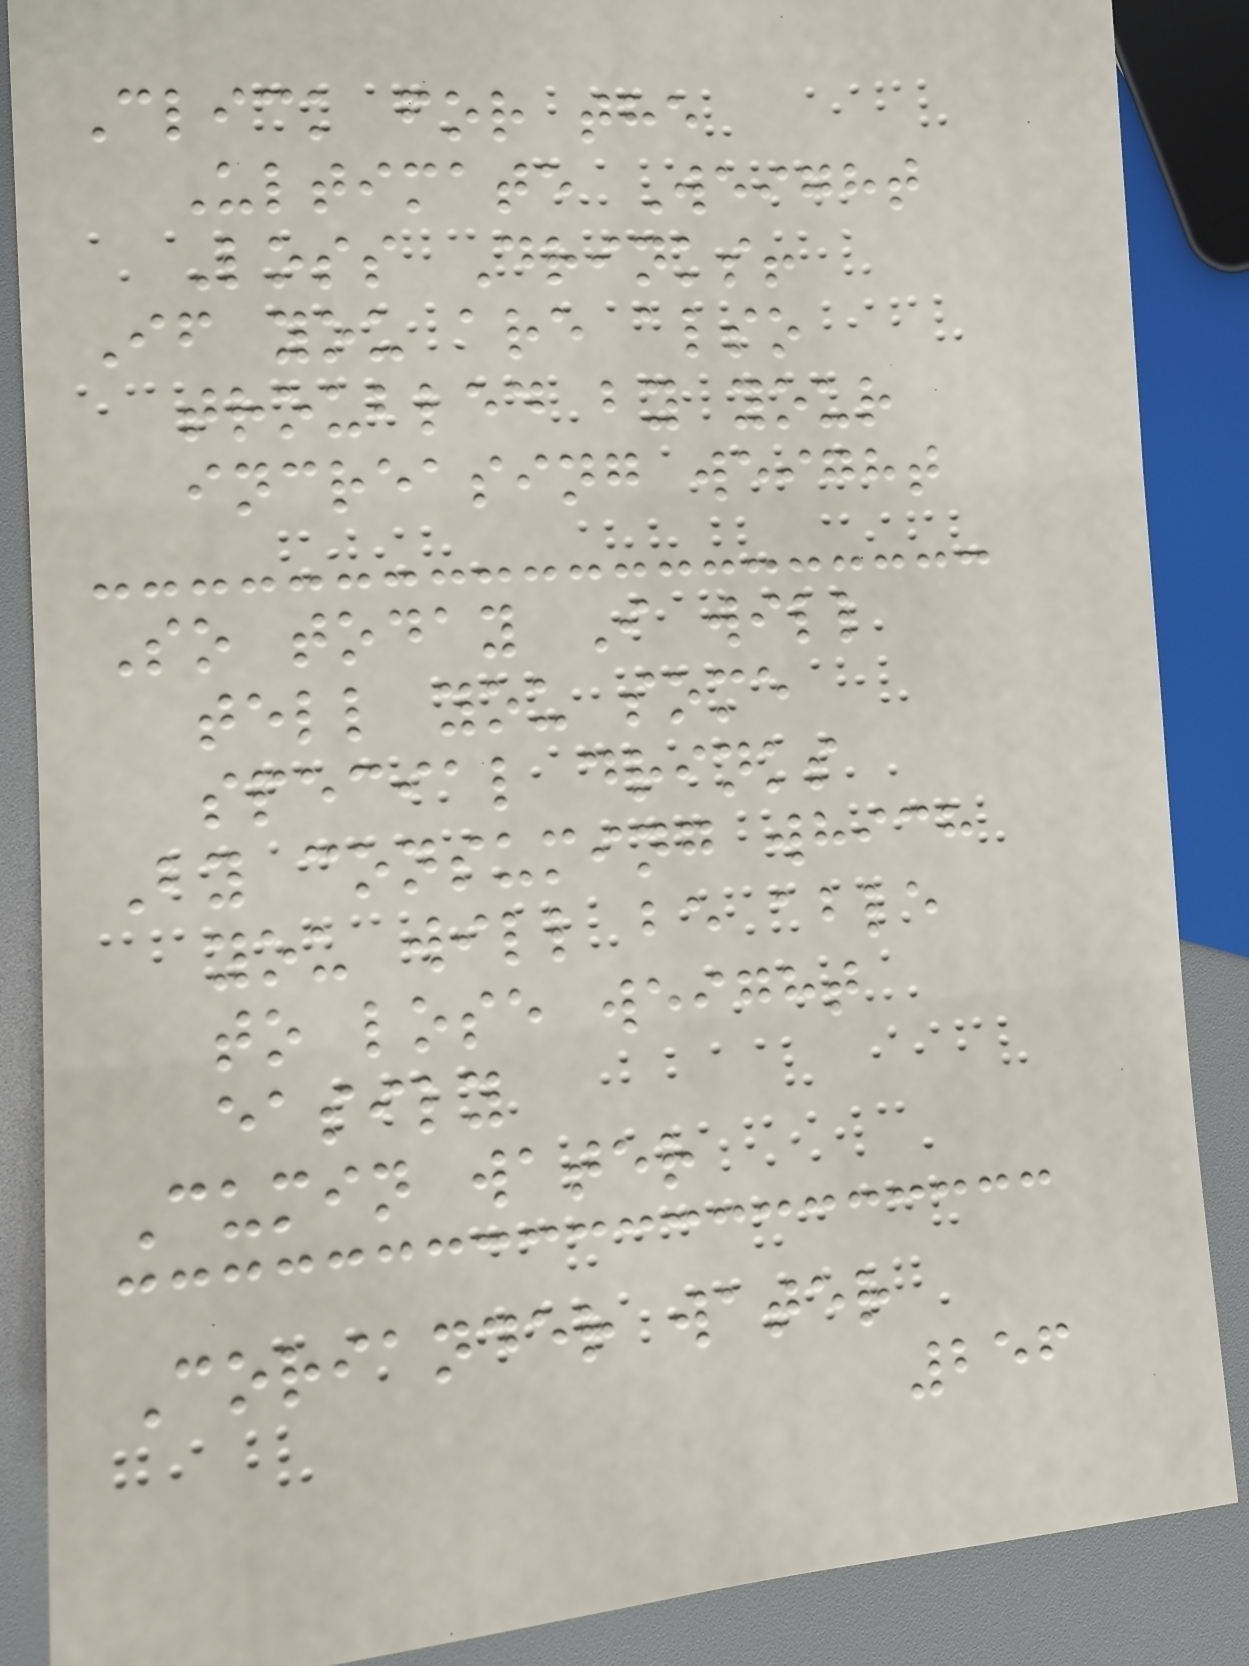Click for the
Ultimate Weight
Loss Drinks!
If you are also
troubled by your
increasing weight
So today I will
tell you some
special drinks
By consuming which
you will be able
to lose weight
easily
Cumin water
Coriander water
256
